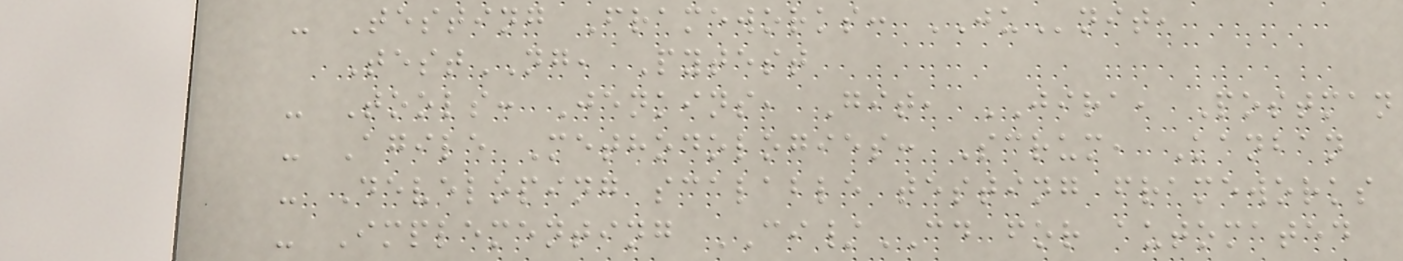- Testing Frameworks: JUnit,
TestNG, Pytest
- Tools: Jenkins, Git, JIRA, Postman
- Agile Methodologies: Scrum, Kanban
- Developing scalable testing frameworks
- Implementing CI/CD for automated
